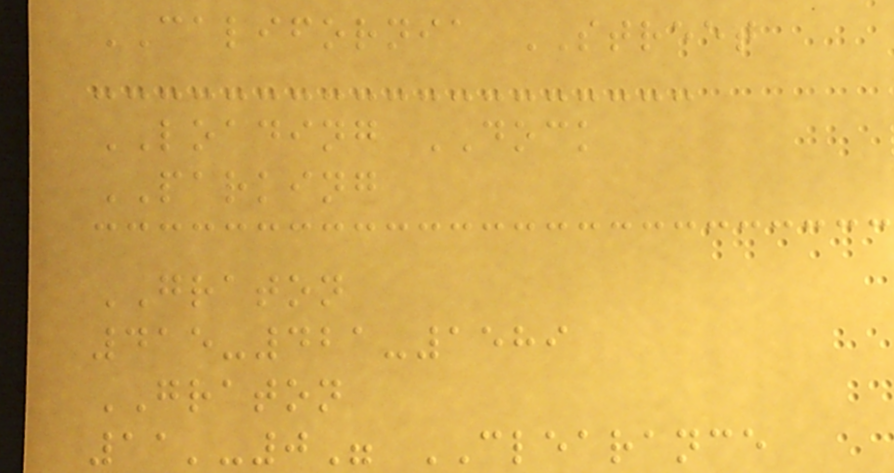CALIFORNIA STREET
LOADING DOCK
PARKING
GRATON
415-421-1589
GRATON
11'-0" CLEARANCE
